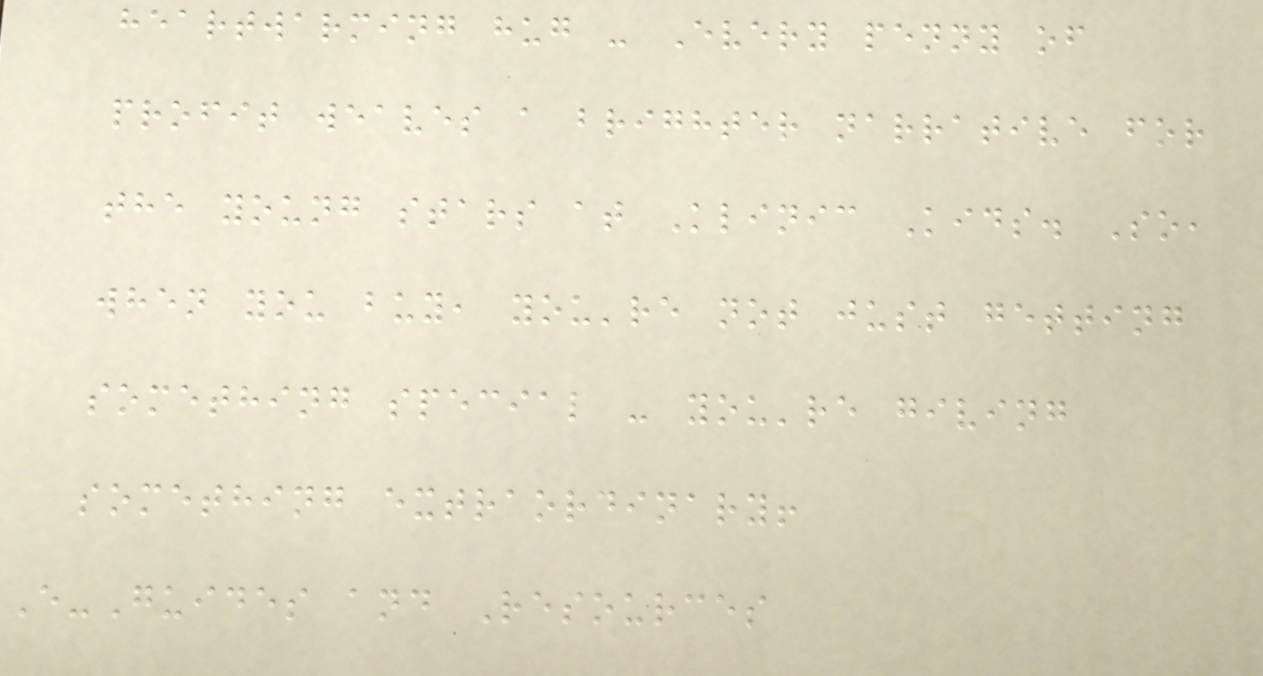heartwarming hug - Every penny of
profit weaves a brighter narrative for
the young stars at Klinic Kids. So,
when you buy, you're not just getting
something special - you're giving
something extraordinary!
E-Guides and Resources
